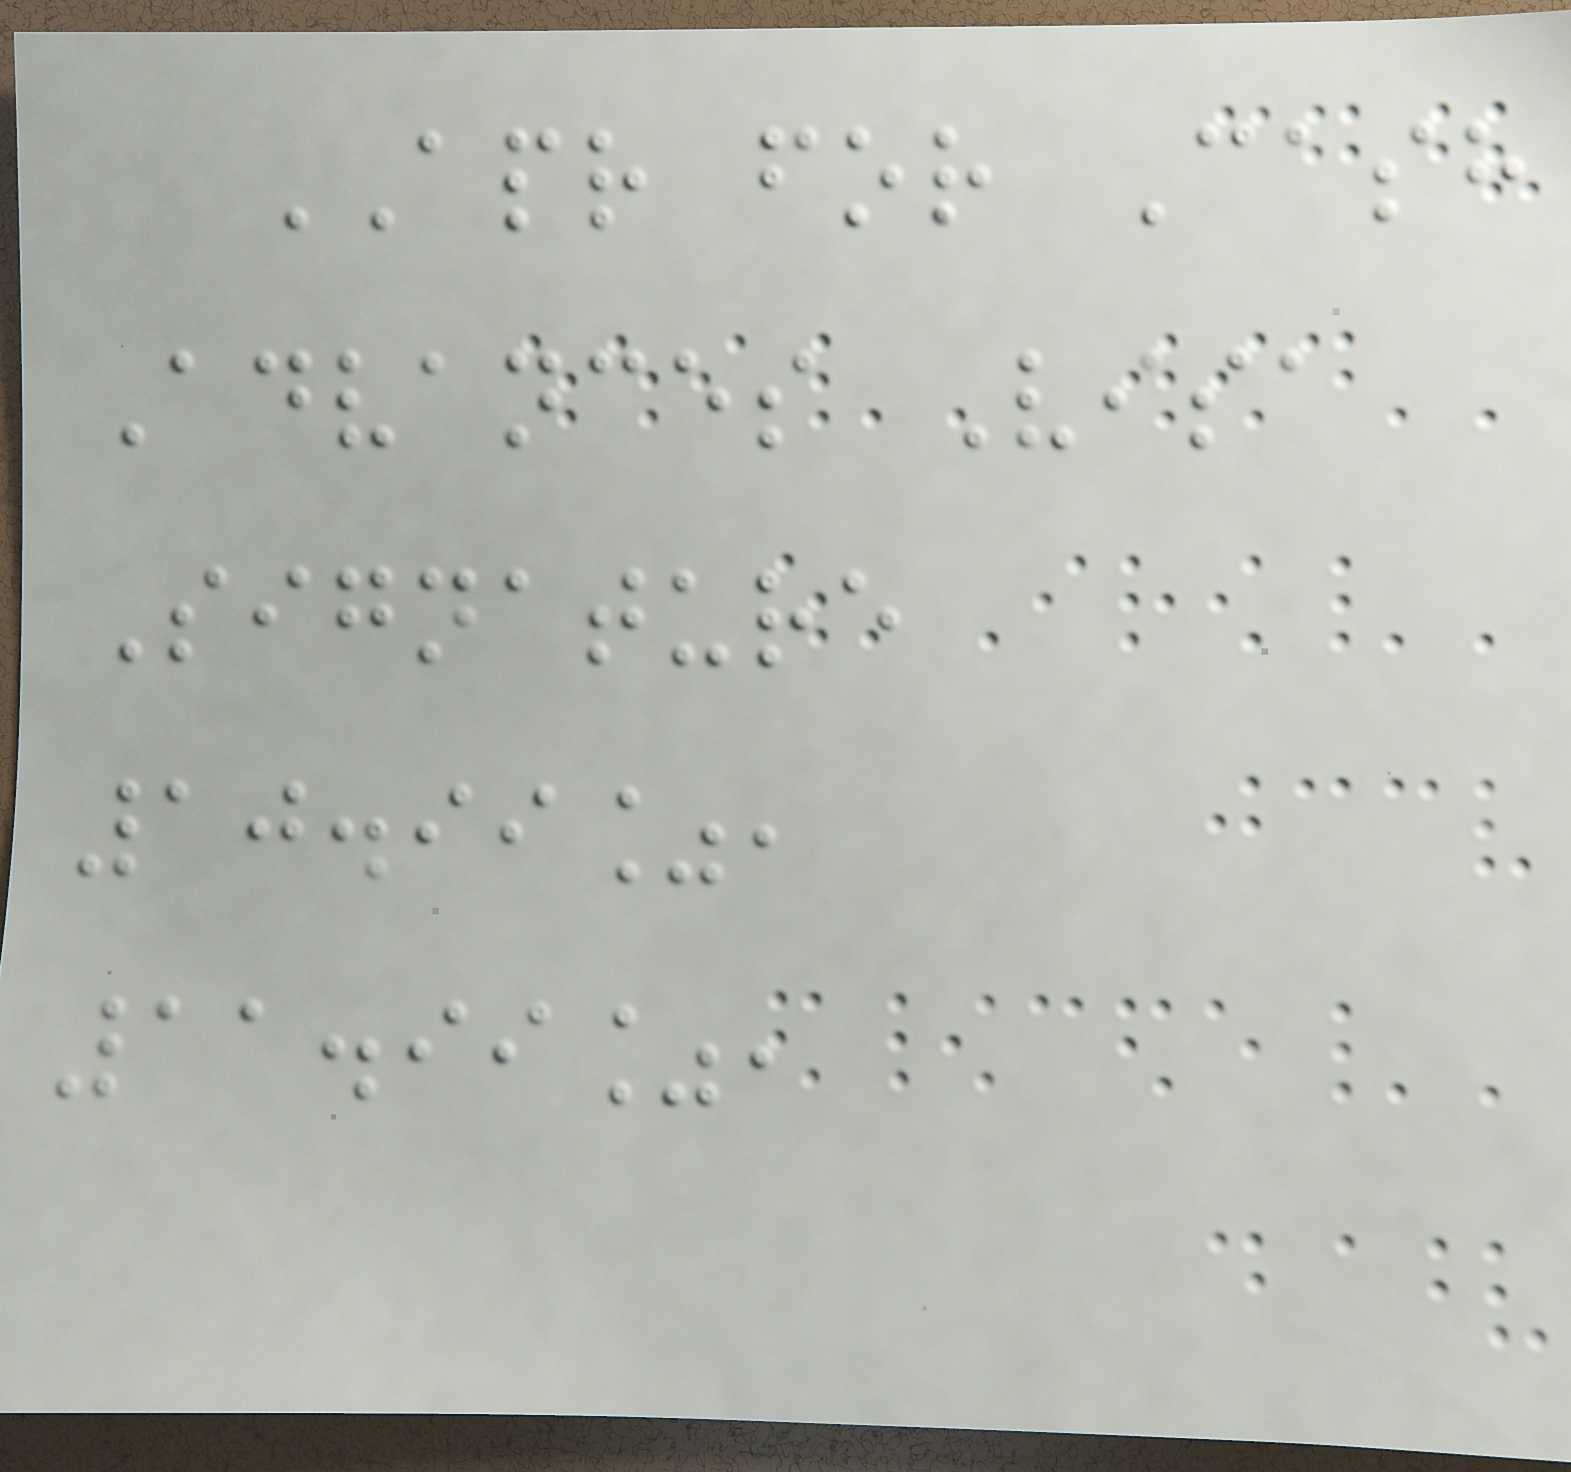APR for Cash
Advances Visa
Signature
10.99%,
11.99%,
